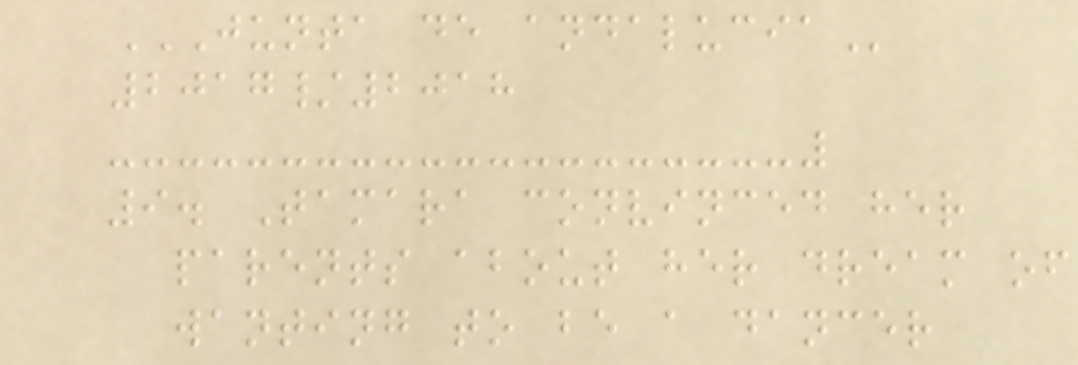JUNTA DE ANDALUCIA
2017/2018
9. Tamara convinced her
parents about her dream of
wanting to be a dancer
